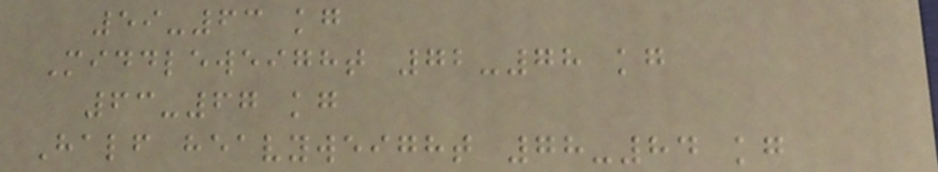59-63 kg
Middleweight 72-78 kg
63-67 kg
Half heavyweight 78-84 kg
